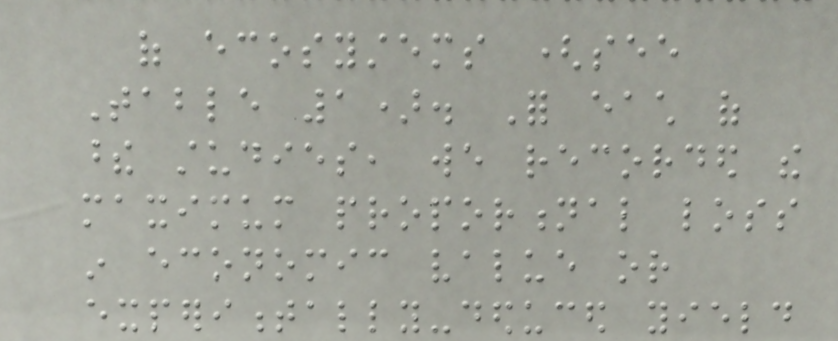of ecosystems (see
Table 1). For each of
these studies, we recorded the
maximum proportional loss
in economic value or
experimentally-deduced yield
